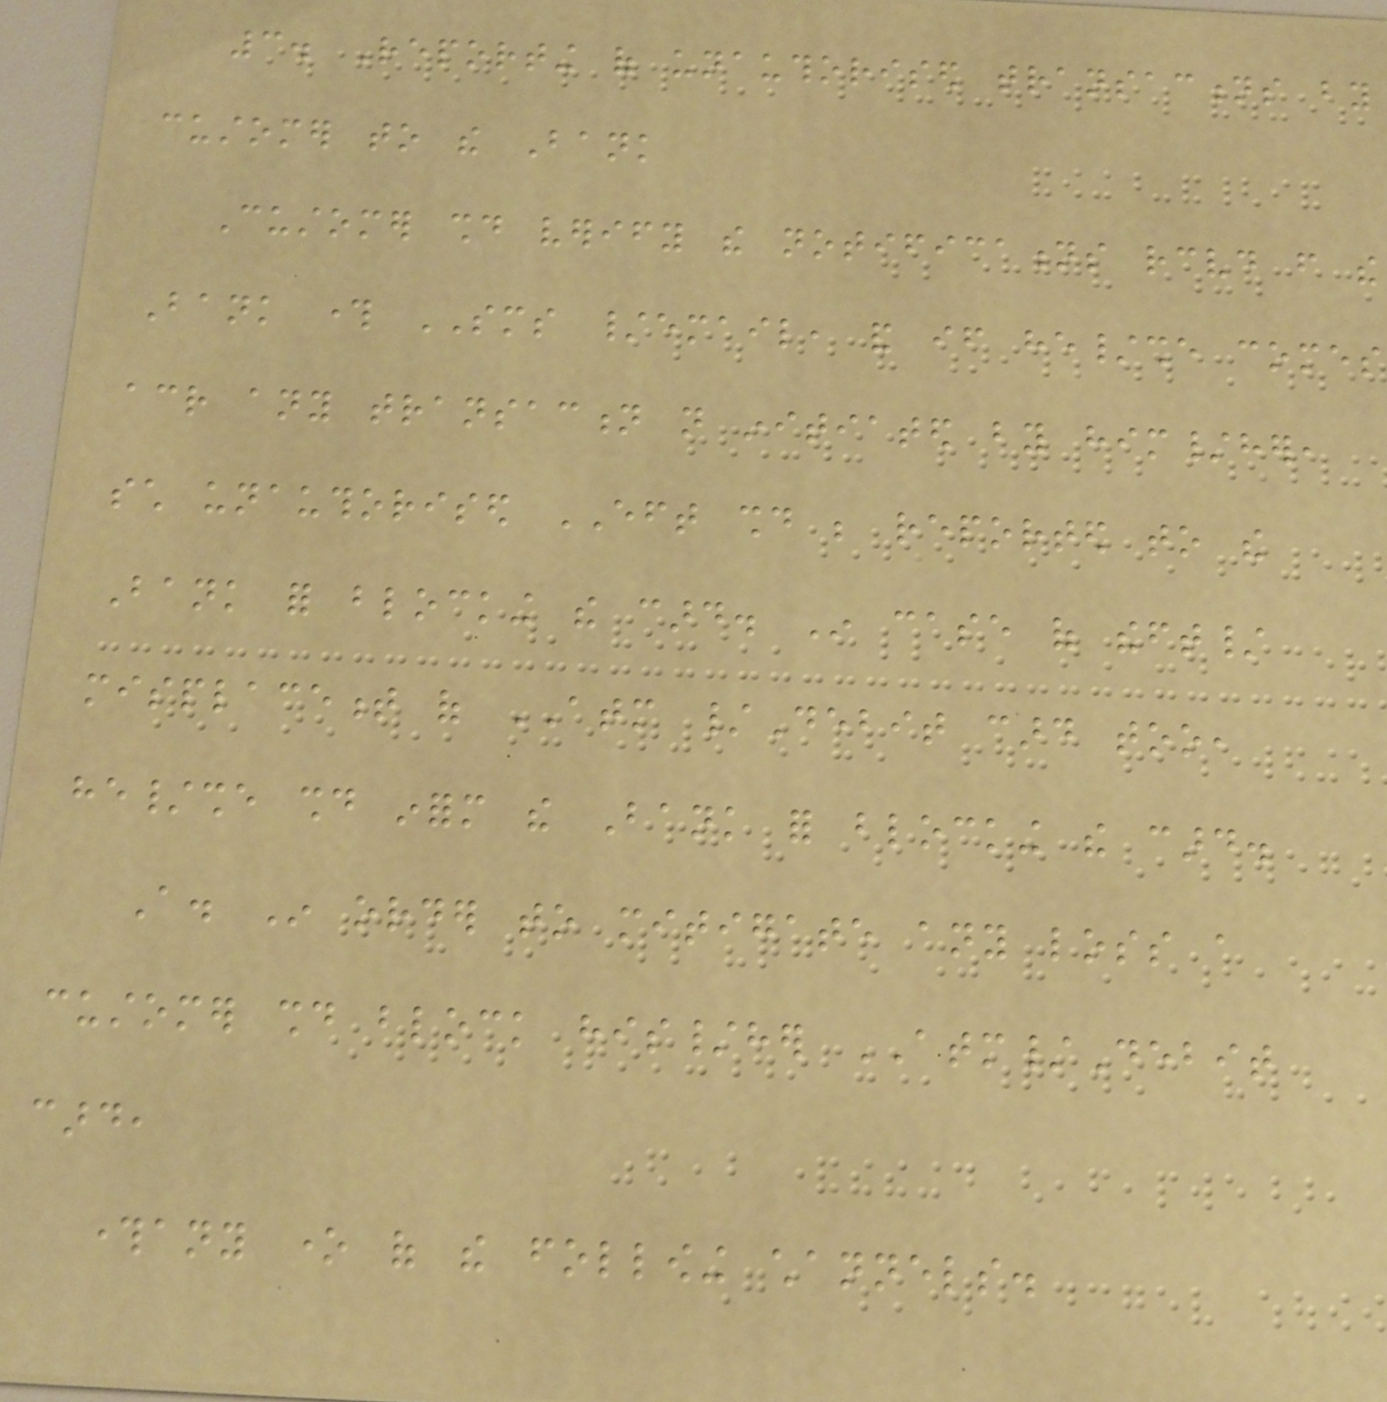3. Reporting of unauthorised transactions by
customer to the Bank
Customer should verify the notifications received from the
Bank through SMS /email, and if he/she comes
across any transaction not initiated by him/her,
such unauthorised EFT should be reported to the
Bank for blocking the card. In case of theft/
misplacement of ATM /Debit card too,
he/she should inform the Bank for blocking the card.
A. In order to mitigate any loss a
customer should block his/her ATM/Debit
card,
throughany one of the following channels.
